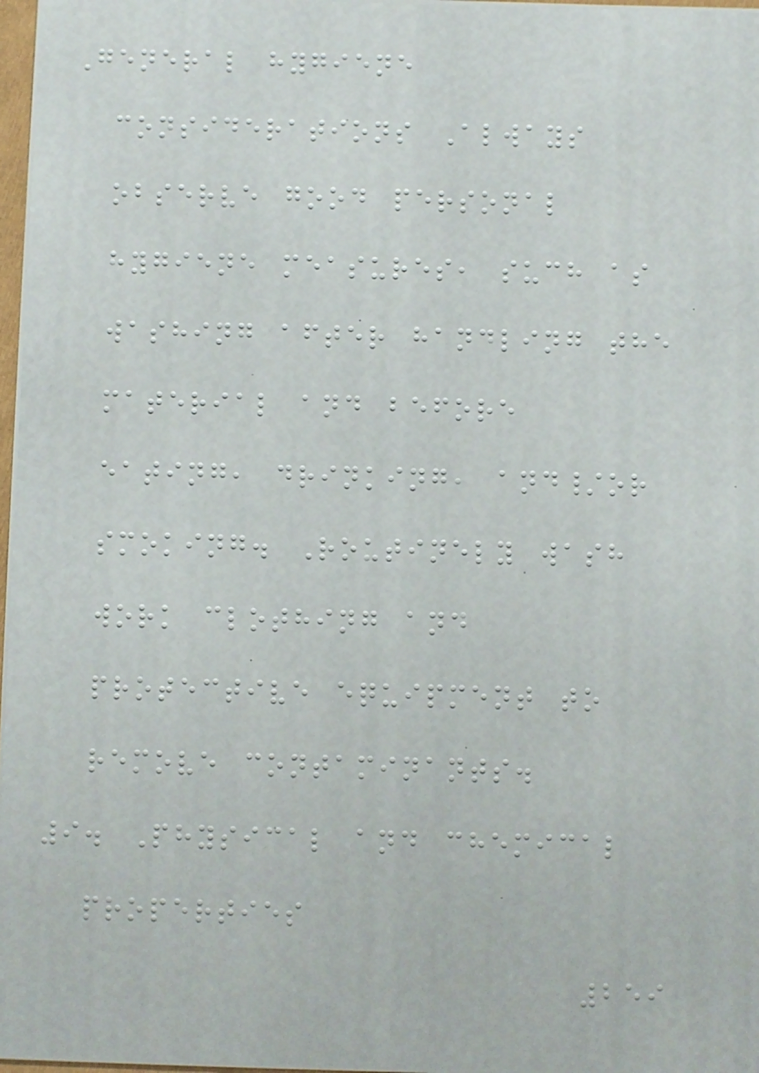General hygiene
considerations Always
observe good personal
hygiene measures, such as
washing after handling the
material and before
eating, drinking, and/or
smoking. Routinely wash
work clothing and
protective equipment to
remove contaminants.
9. Physical and chemical
properties
259
